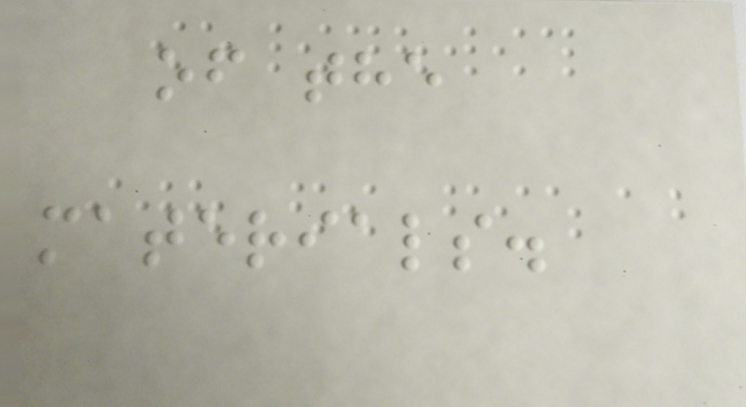of the
materials.
